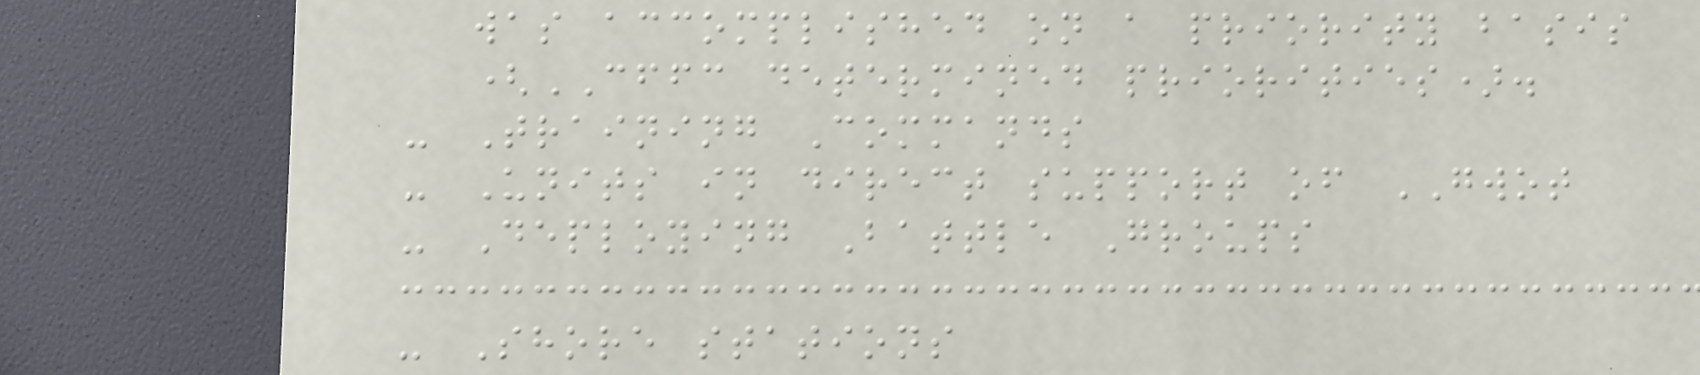was accomplished on a priority basis
(CFFC determined priorities).
- Training Commands
- Units in direct support of GWOT
- Deploying Battle Groups
- Shore stations
